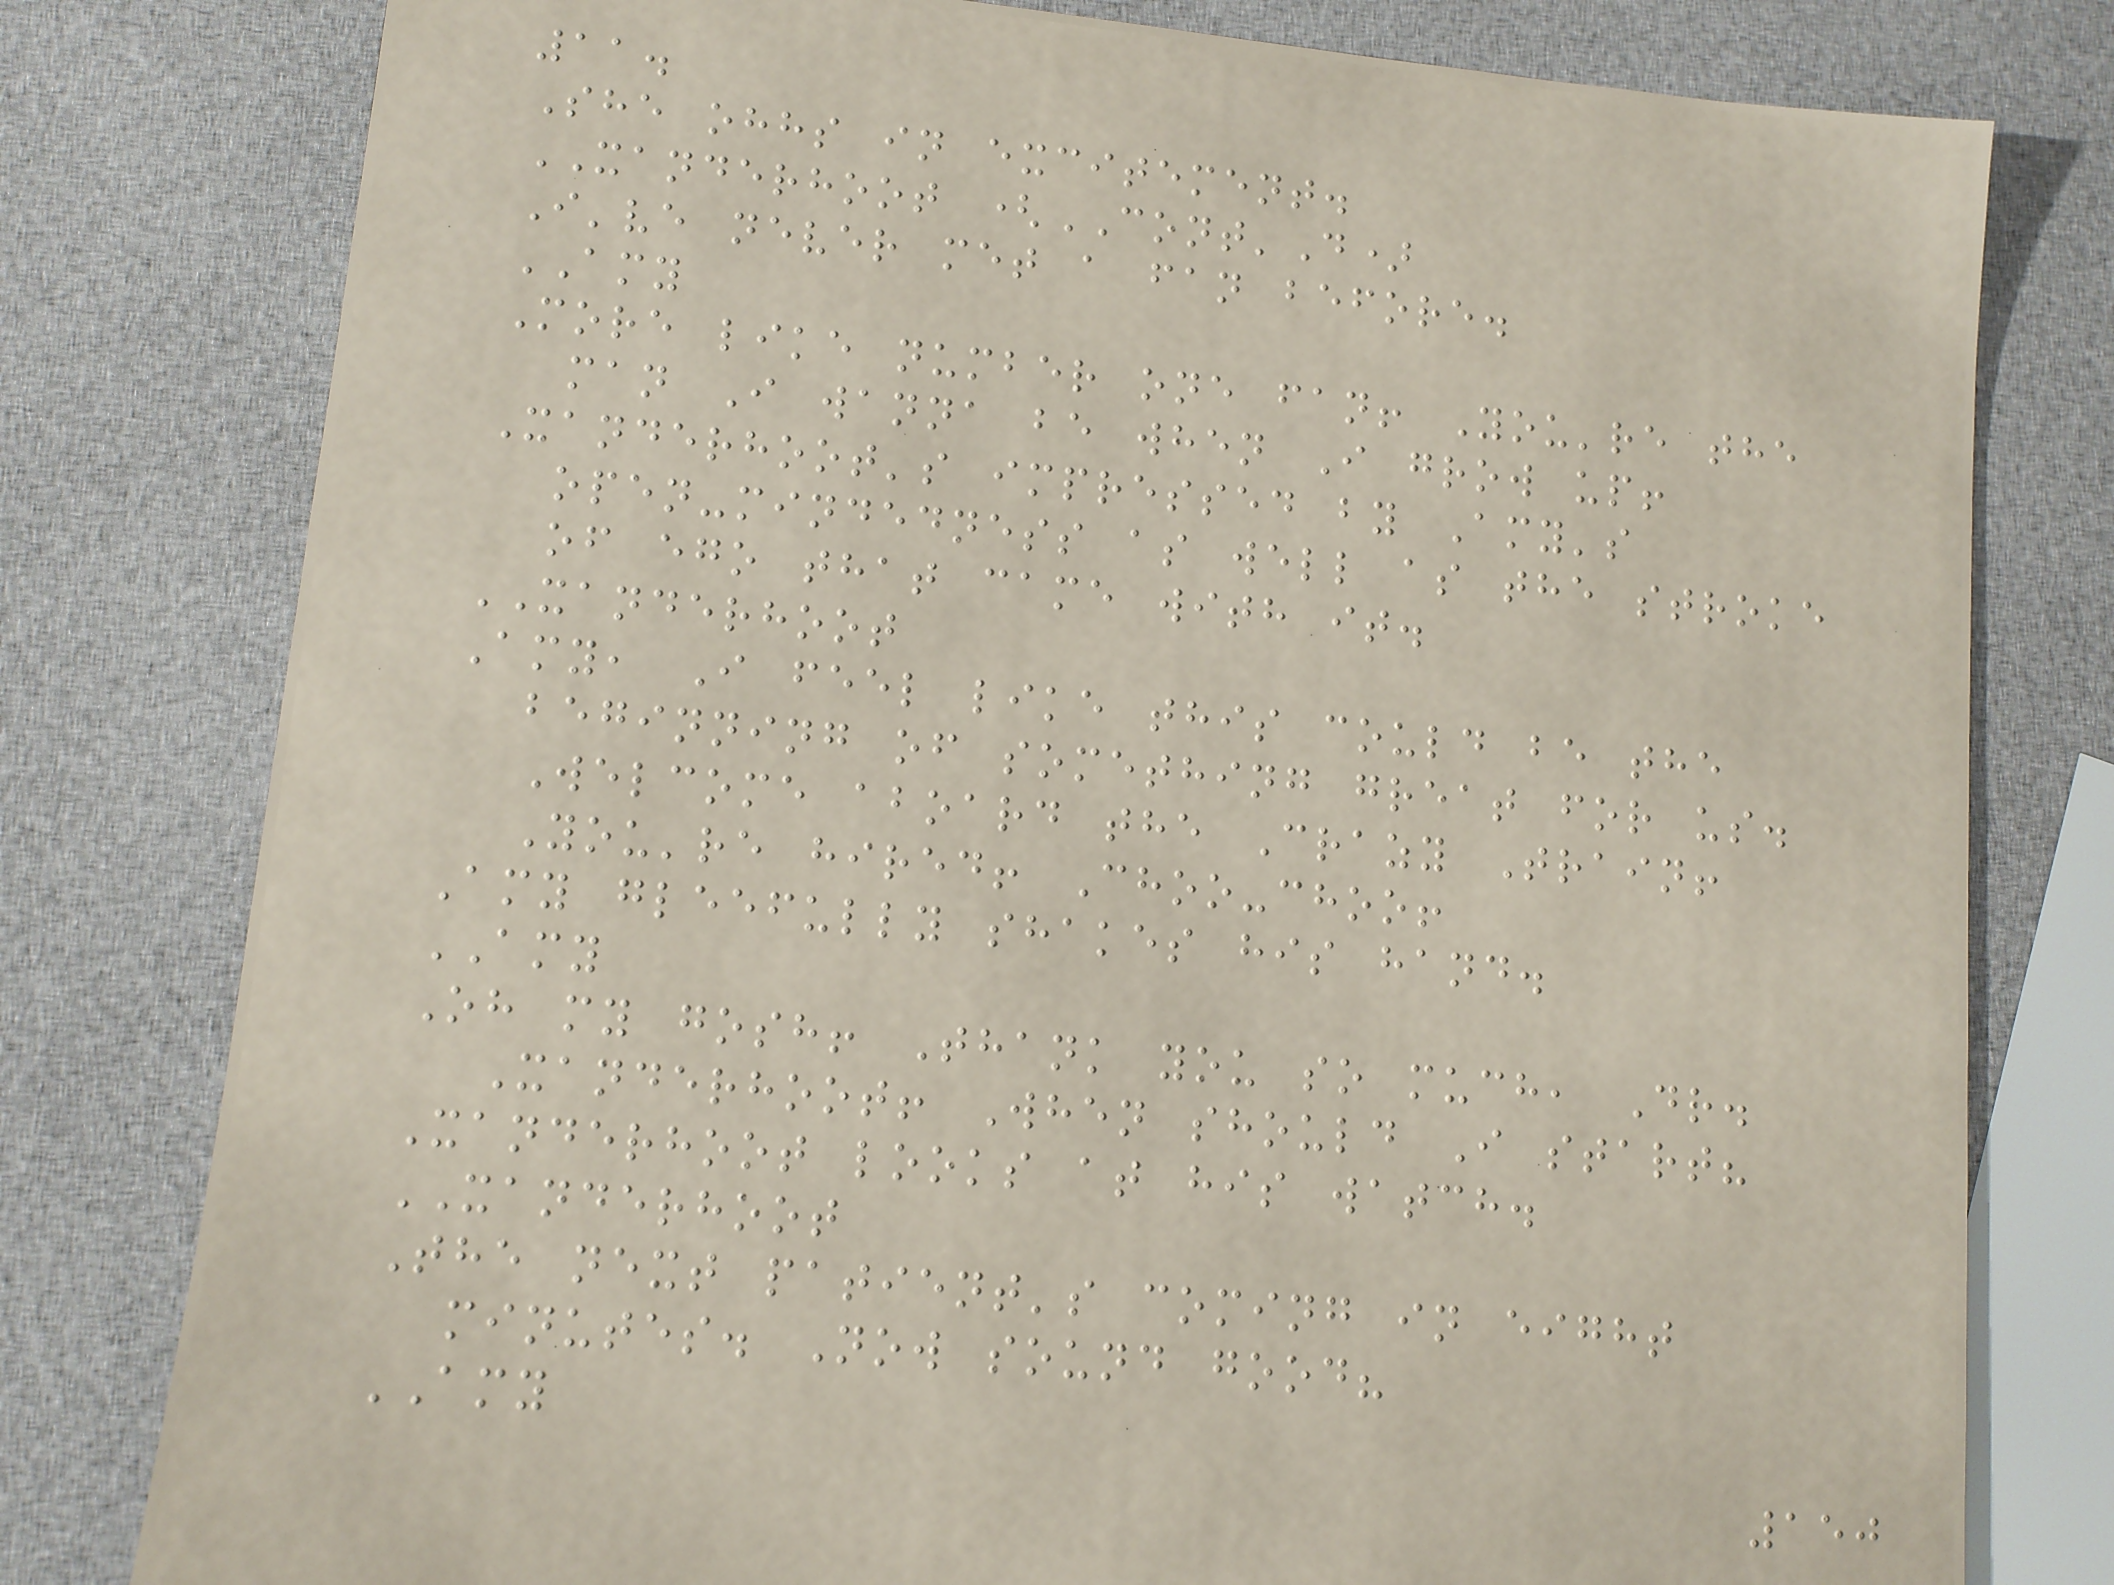11.
She ohhs in excitement.
XANDERHOOT (CONT'D)
I've never met a fan before.
AMY
More like number one fan! You're the
man I wanna be when I grow up!
Xanderhoot's impressed by Amy's
open-mindedness as well as the stroke
of ego that came with it.
XANDERHOOT
Amy, I feel like this could be the
beginning of something great for us.
Welcome aboard the Crazy Train!
You're hired! Choo-choo!
Amy gleefully shakes his hand.
AMY
Oh my gosh! Thank you so much, Dr.
Xanderhoot! When should I start?
Xanderhoot looks at his watch.
XANDERHOOT
The next patient's coming in eight
minutes. Now sound good?
AMY
150
